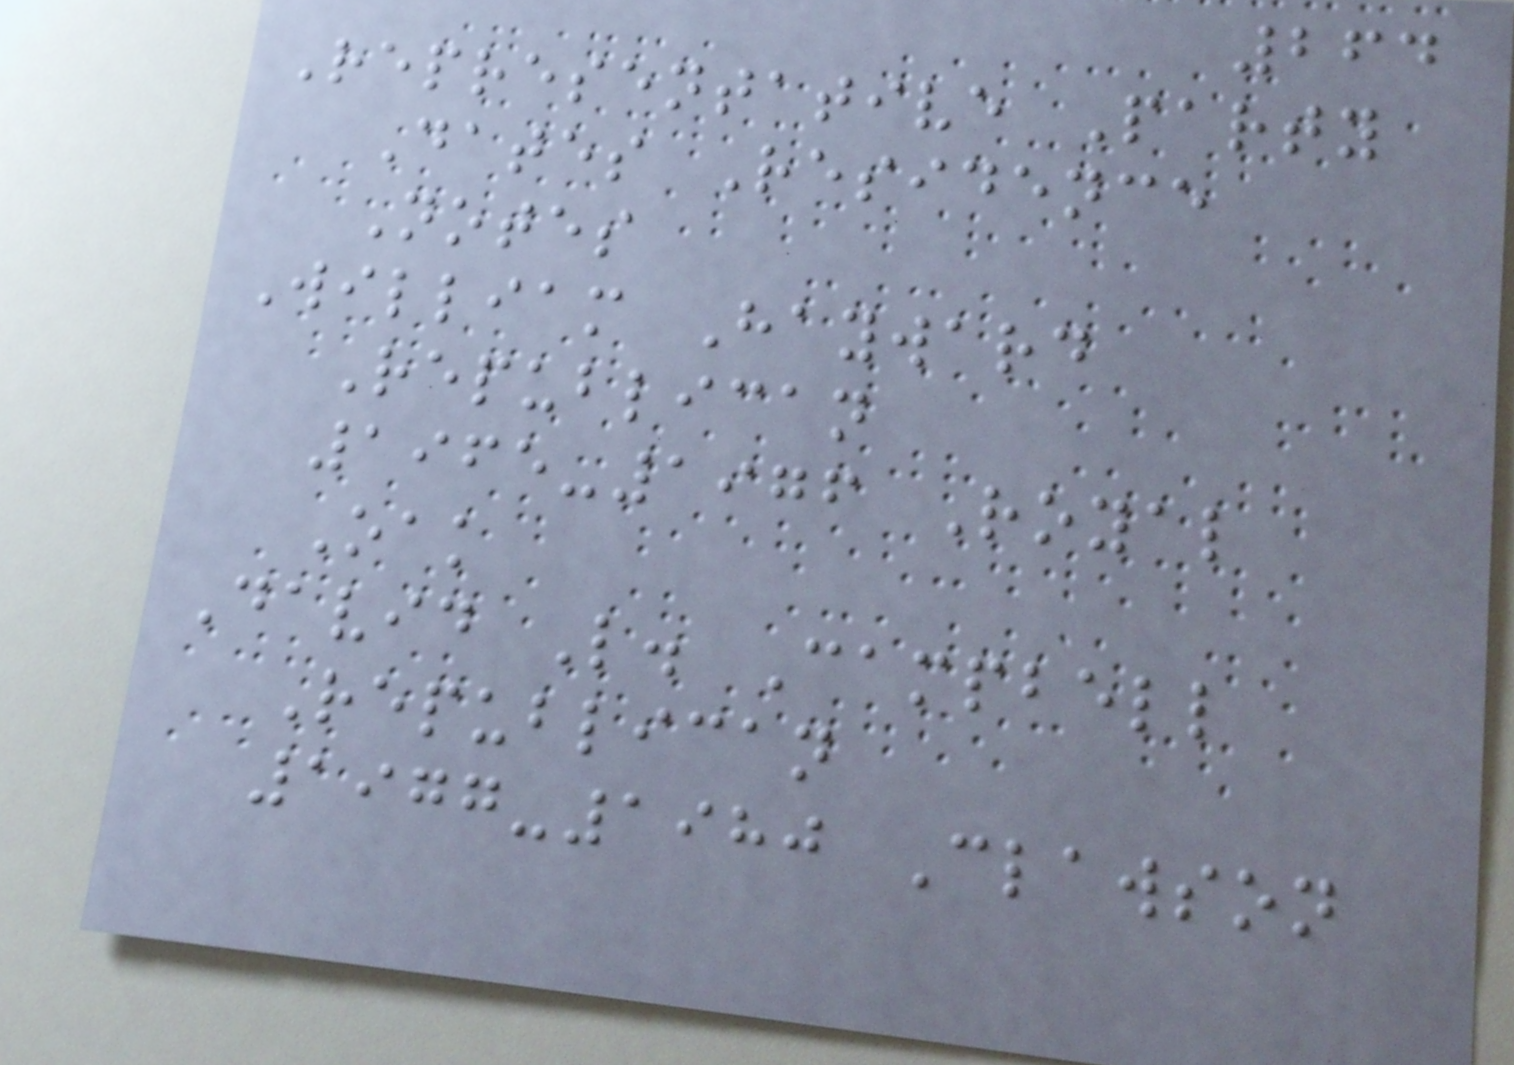264
Representative Party
Dates Residence
Notes
William Hayward
Republican
1965-1976 Royal
Oak
David L. Campbell
Republican
1977-1980 Clawson
